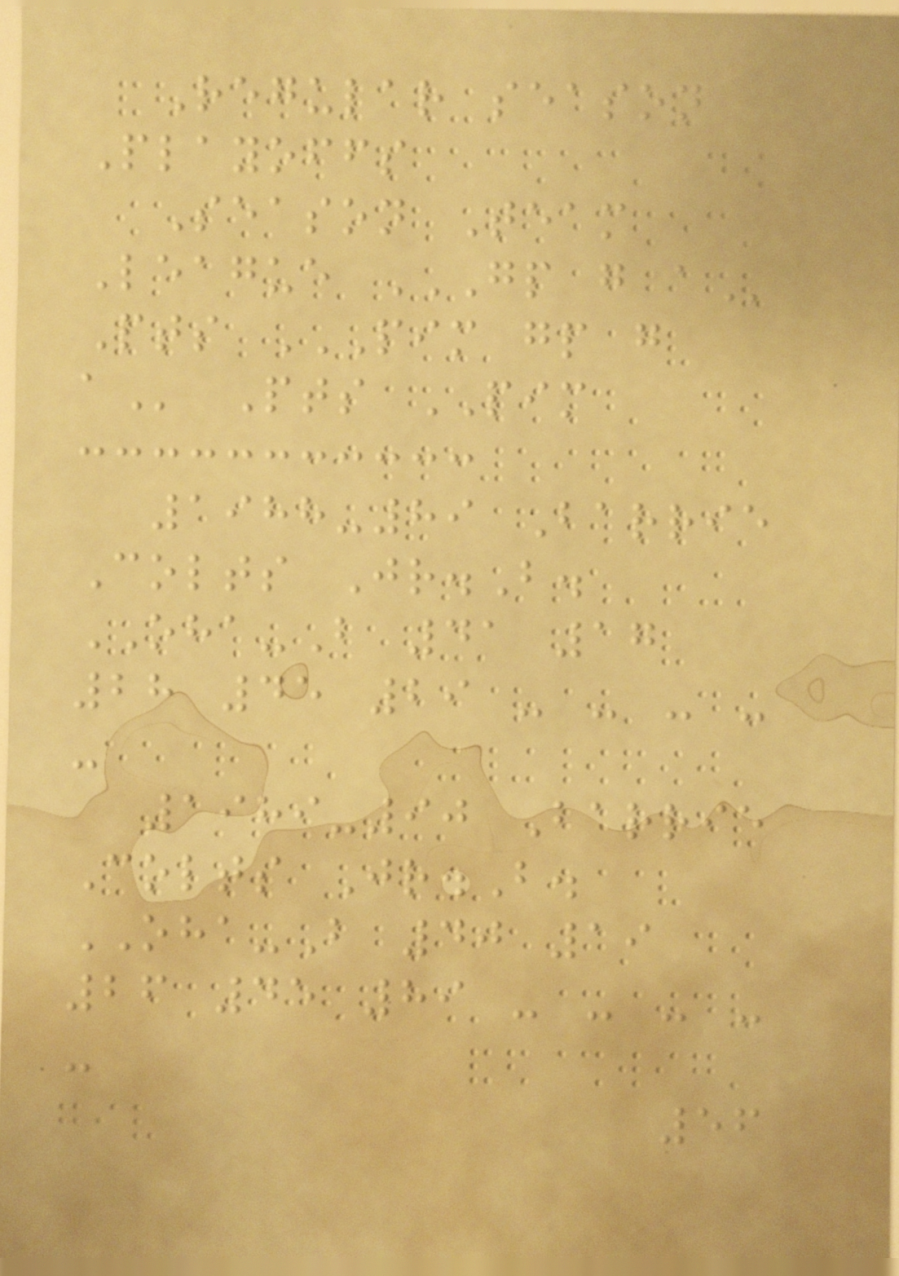Regular season
Playoffs
Season Team
League GP G A
Pts PIM GP G
A Pts PIM
1988-89 Barrie
Colts Jr.B.
OHA-B 41 17
28 45 29 - - - -
-
1989-90 Barrie
Colts Jr.B.
OHA-B 40 19
26 45 89 - - - -
-
56
